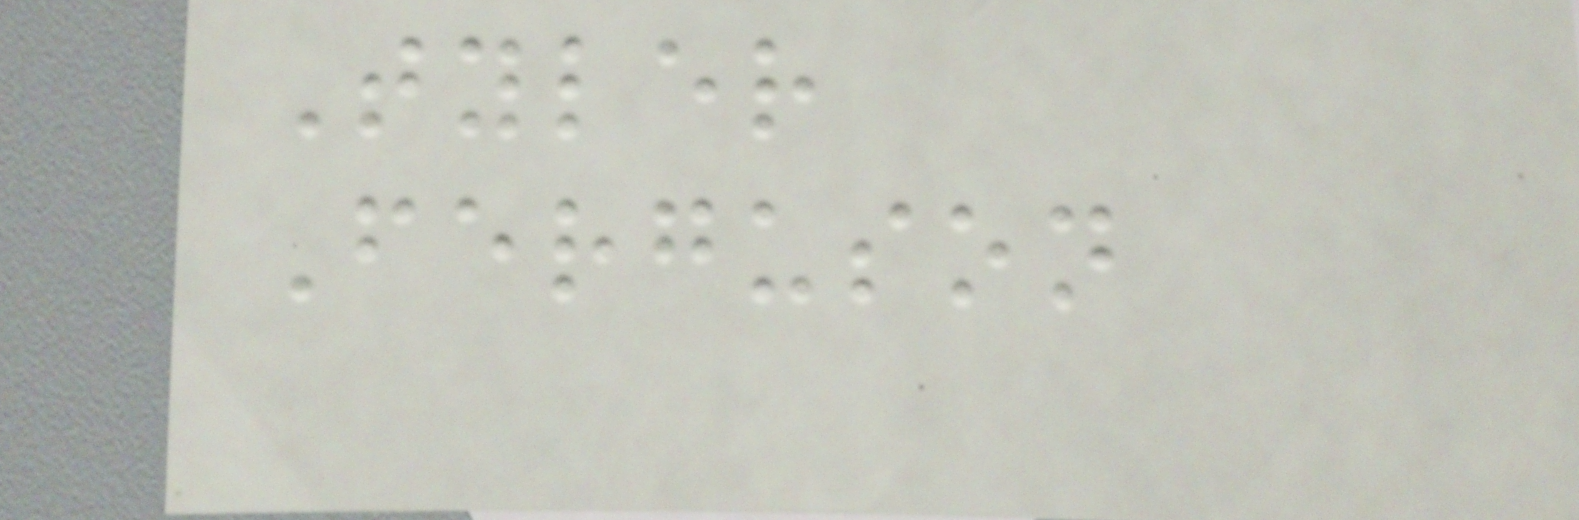Tyler
Ferguson
